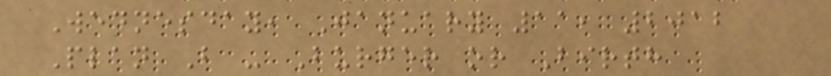Wednesday, January 11, 2012
Plan B - Burger or Birth
